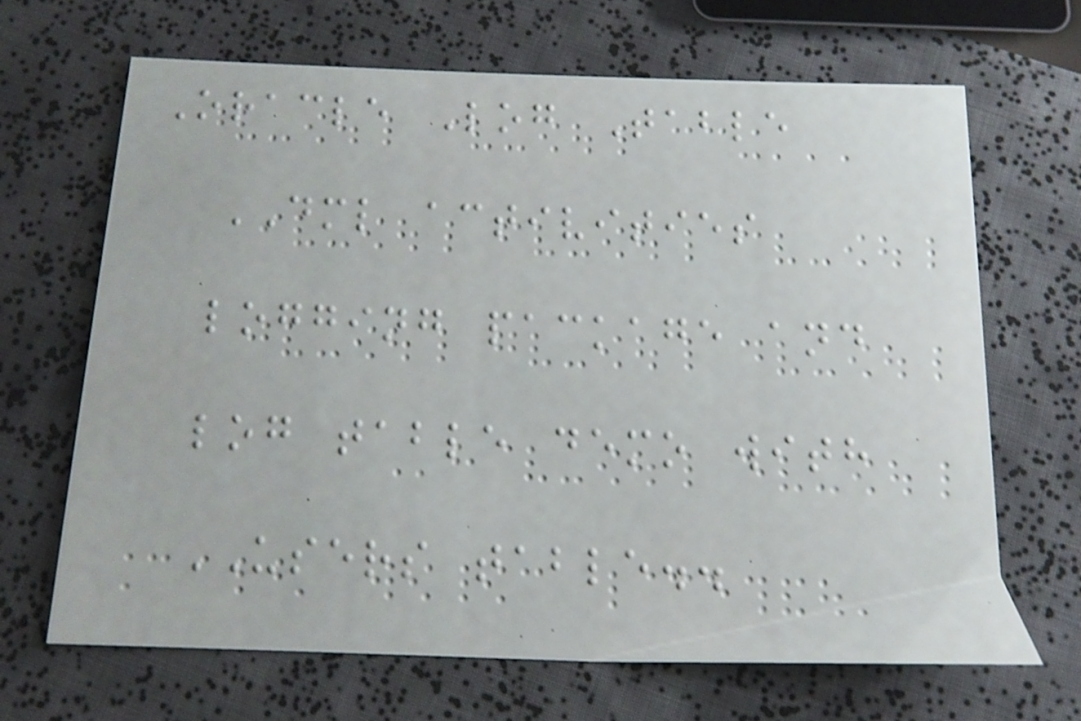Oracle Log Table
DML activities
logging package and
log table demo with
USERS table..
